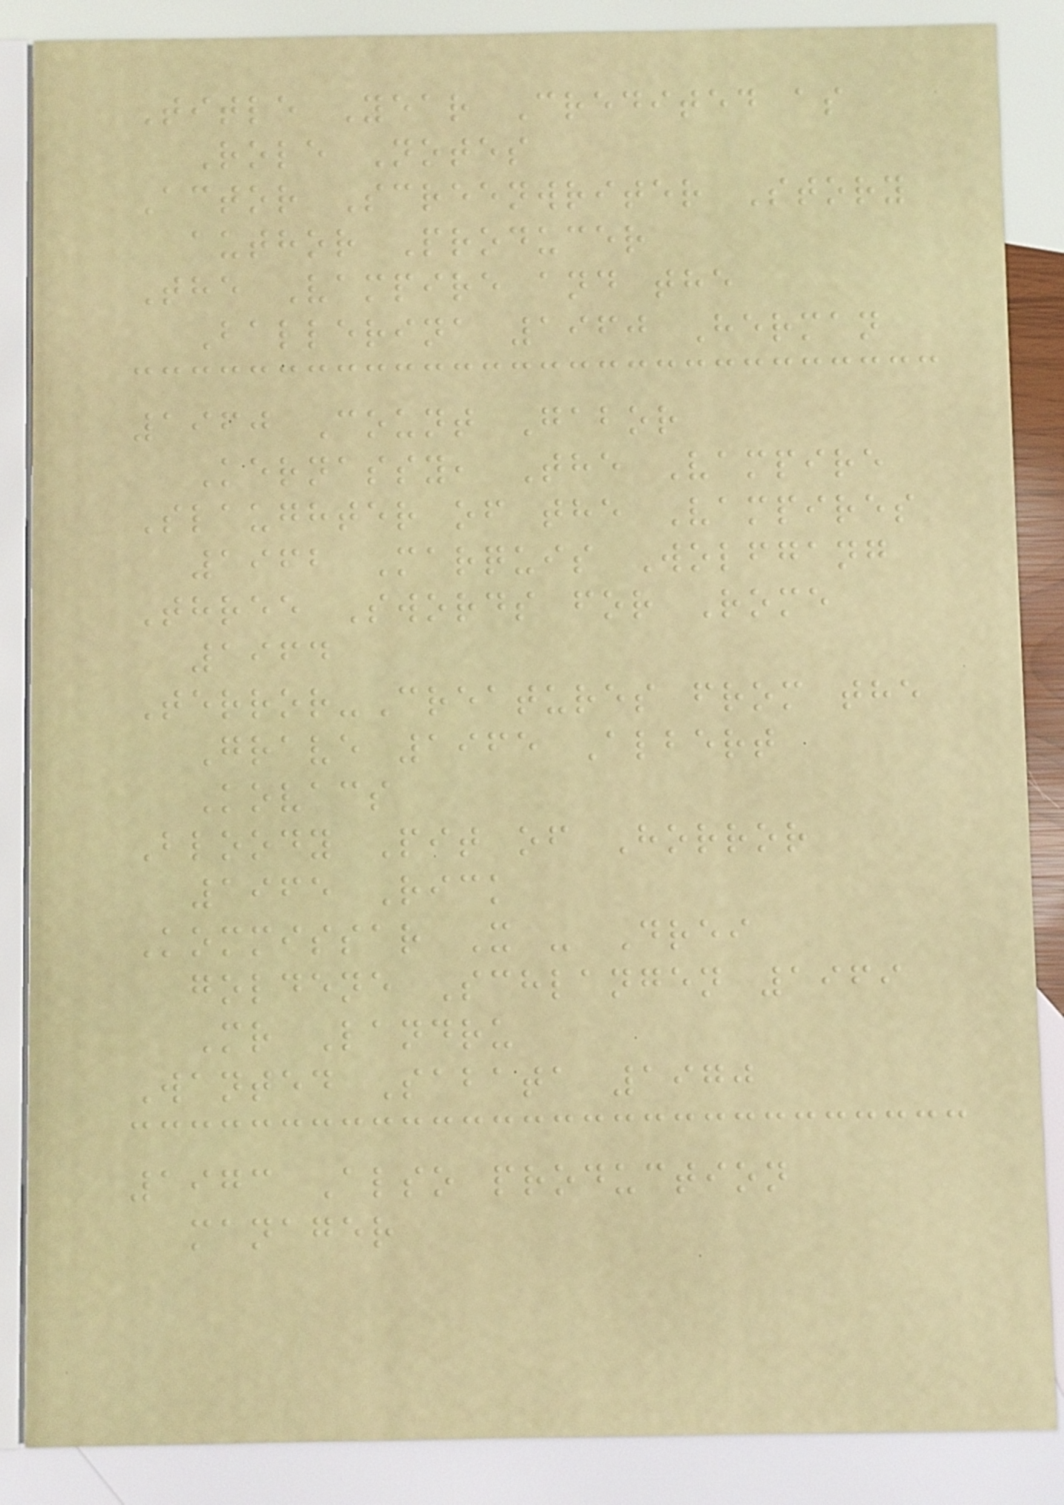Title Year Credited as
Role Notes
Actor Screenwriter Story
author Producer
The Vampire and the
Ballerina 1960 Herman
1960 Count Gabor
Kernassy, The Vampire
Slaughter of the Vampires
1962 Marquis Wolfgang
Three Swords for Rome
1964
Terror-Creatures from the
Grave 1965 Albert
Kovacs
Bloody Pit of Horror
1965 Rick
Kommissar X - Drei
goldene Schlangen 1969
Mr Landru
Wanted Sabata 1970
1973 Also production
manager
